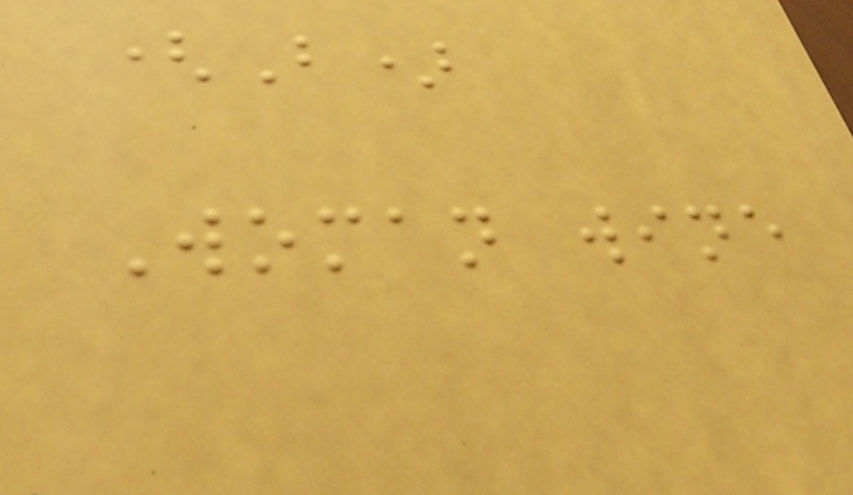(B)
Woman wine
